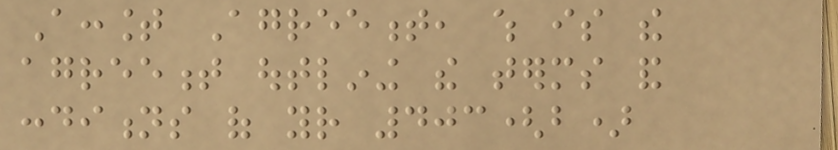Account Agreement, which is the
agreement outlining the terms and
conditions of your 403(b)
